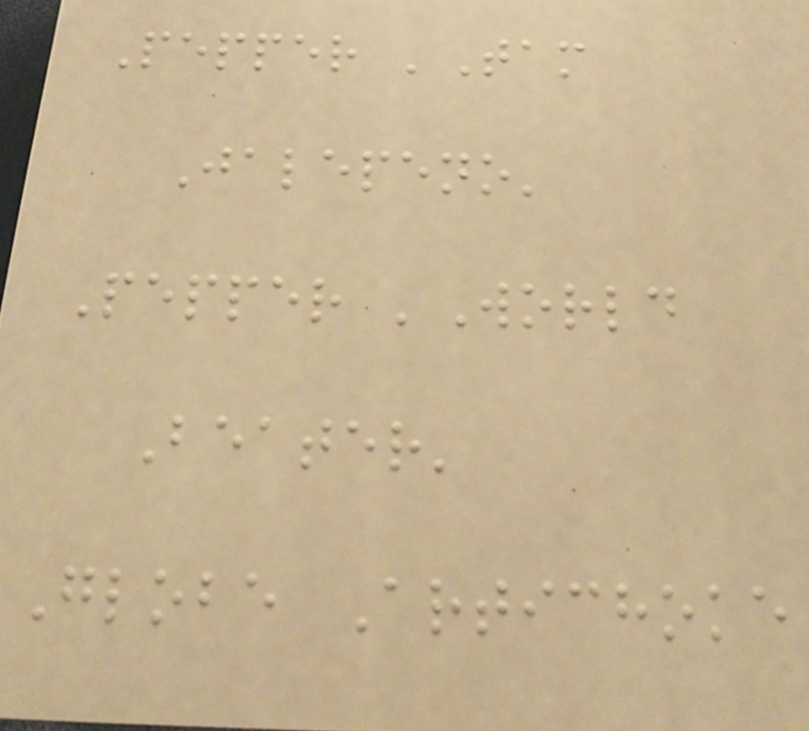Pepper 'Tam
Jalepeno'
Pepper 'World
Beater'
Globe Artichoke
